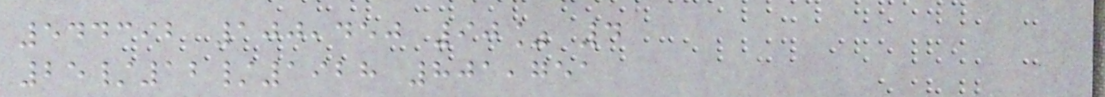544392 100,450 90% 4
25/12/1928 801,751
